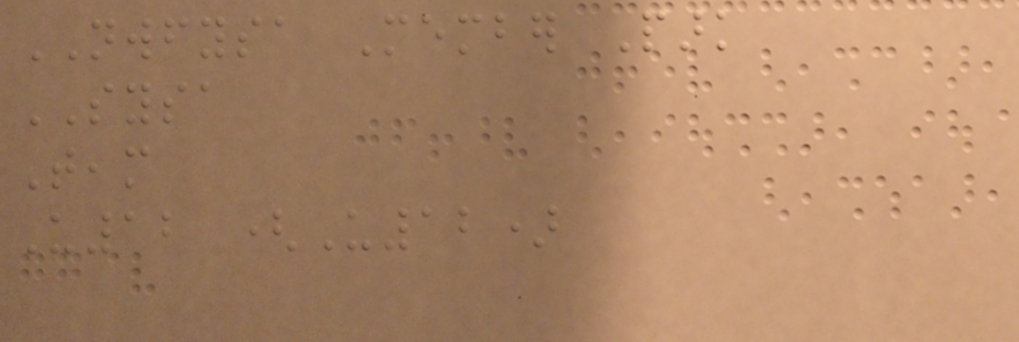NWFYSA Member Park
SYSA
Team
U12 (U12)
